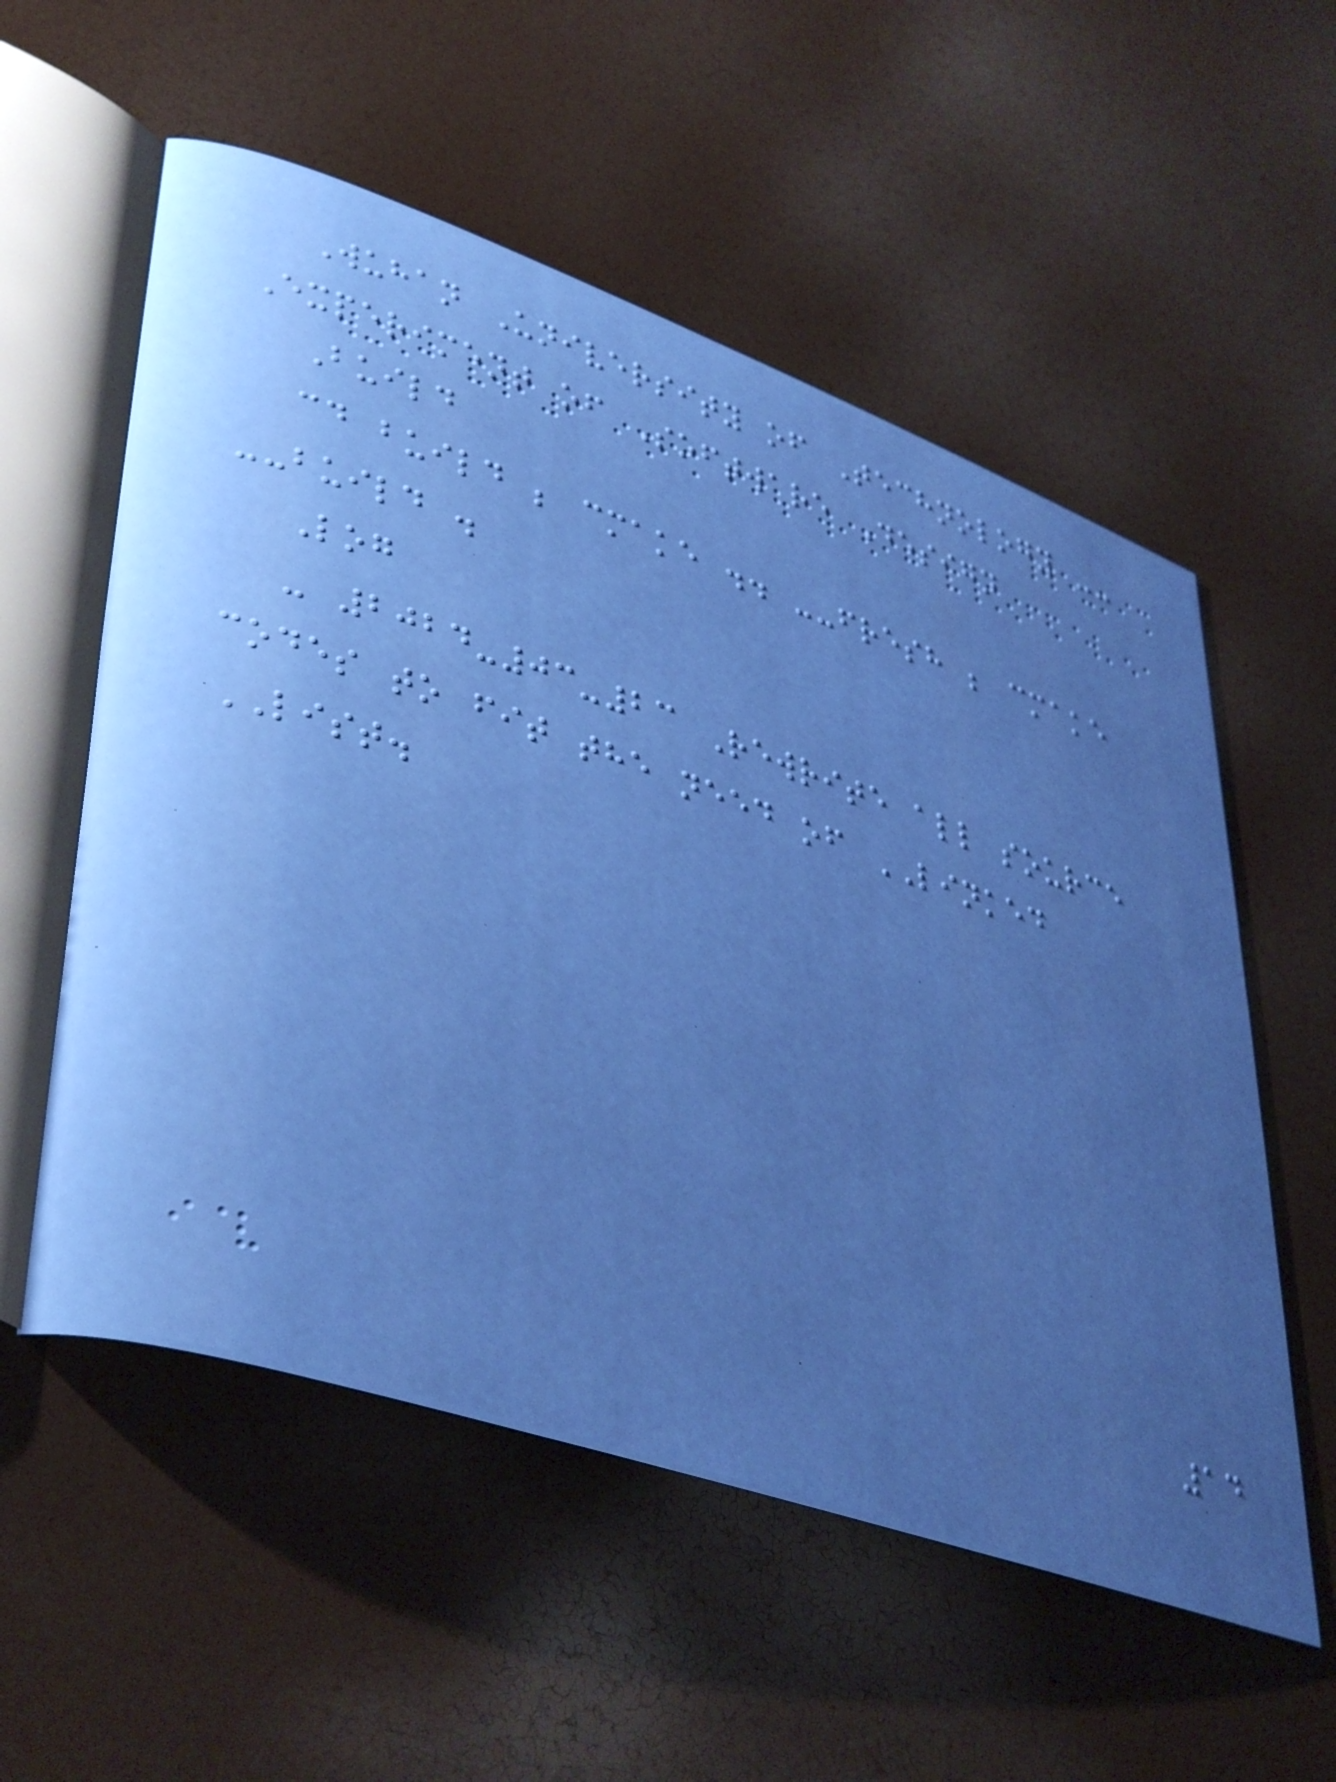Wuhan University of Technology --
Experiment of Software Design
Build
cd build ; cmake .. --fresh ; cmake
--build .
Log
- 2024-03-23 Rewrite all source
codes to fit the need of LINKED
LIST.
14
